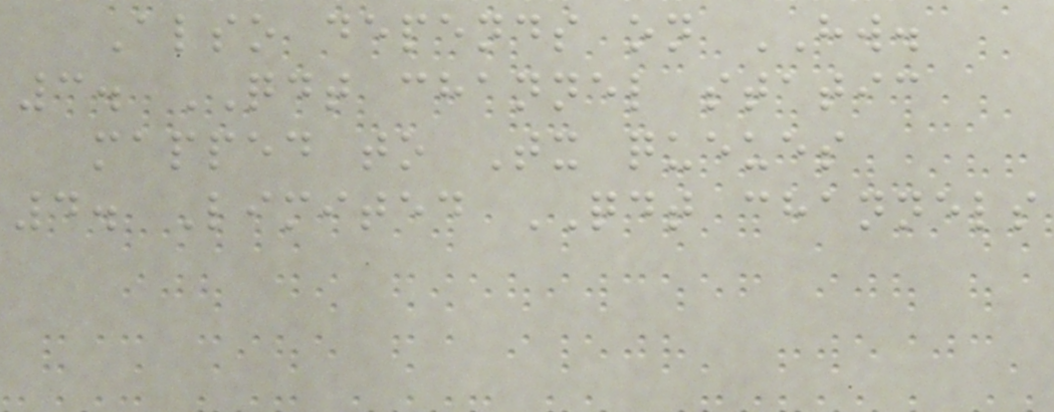Also depends on HW.
3. QDT channel static
mapped to Tx queues
4. Limited QDT channels
